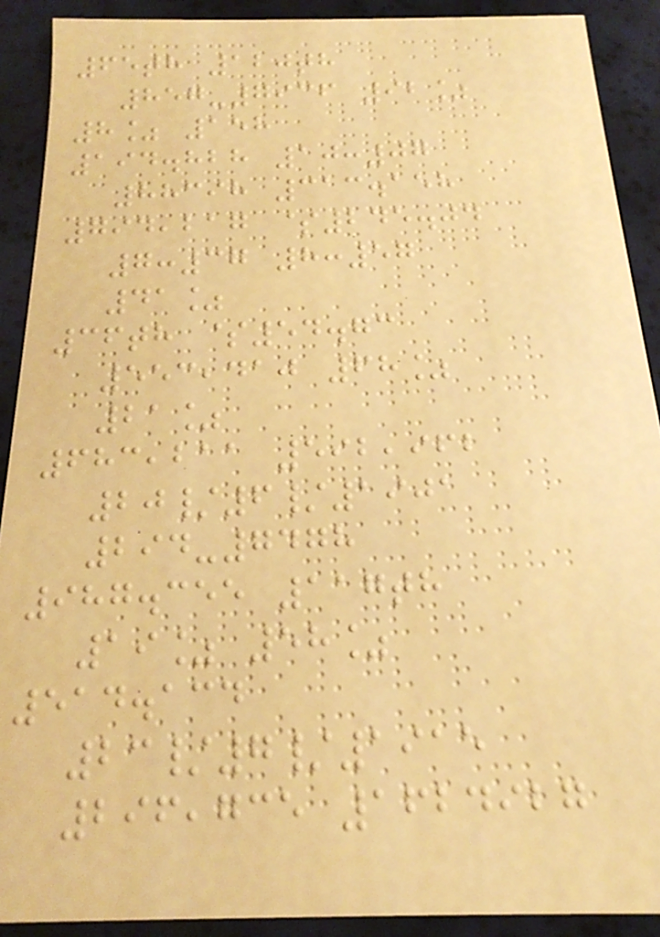65th 120th
857-7936 92%
8% 158
194.828 10:07
88398 313.158
794,217 $245.04
7:37 8:57
41%
36th $54.73
553,410 68%
21%
683,211 592,962
20/6/1901
294-7478
987.355 117th
19% 58%
514.134
23/7/1915
296,735 1624927
